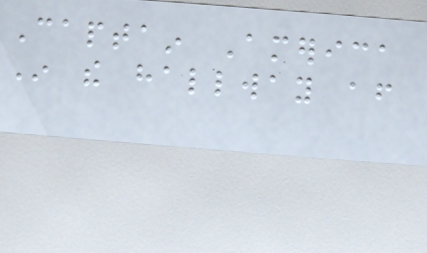Captain America
In the hallway after
